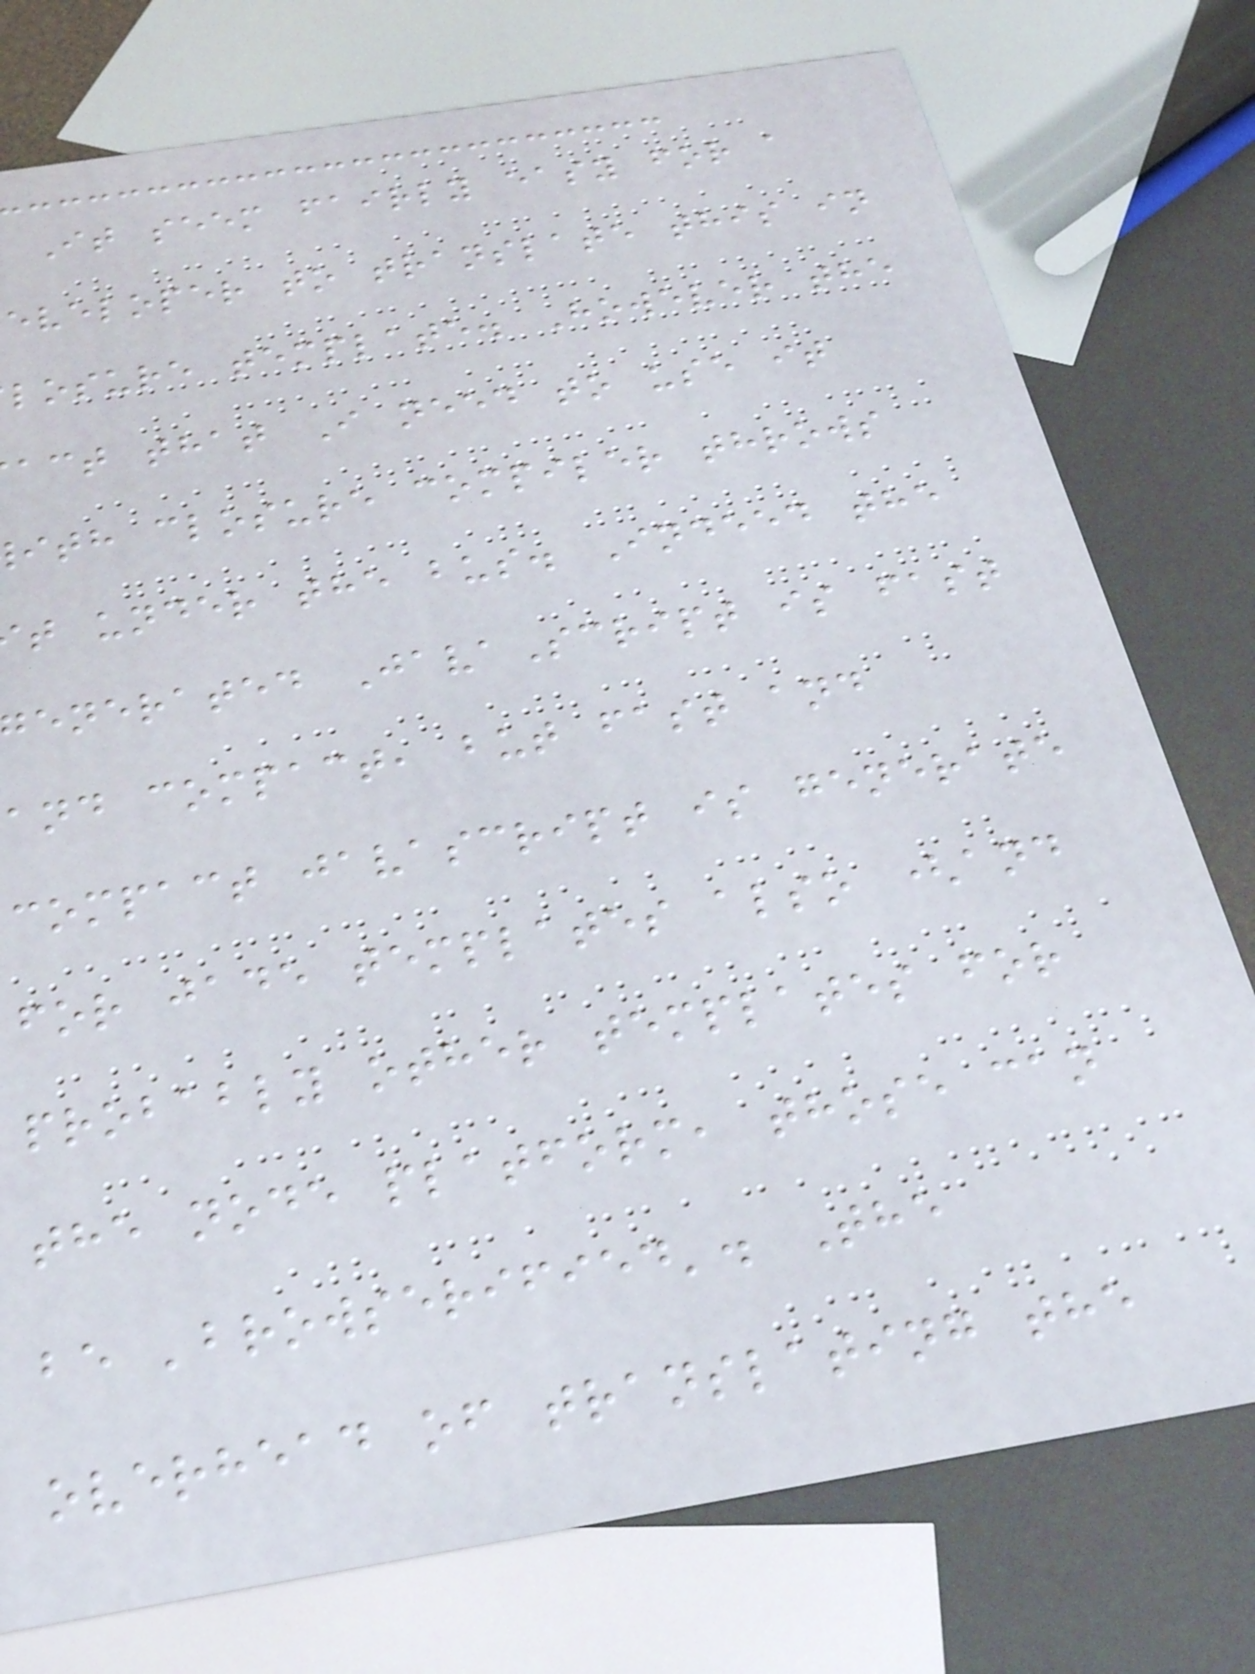It seem fairly easy for a
eveloper to translate this in
losure template. However the
act that I need to use it
ith closure compiler throws
t under the bus. Indeed the
enerated JavaScript is fast
and compact, but fast and
compact javascript is generate
for jade templates also (and
probably other templates for
the node platform, those can
be 'browserified'. The
overhead of translating the
